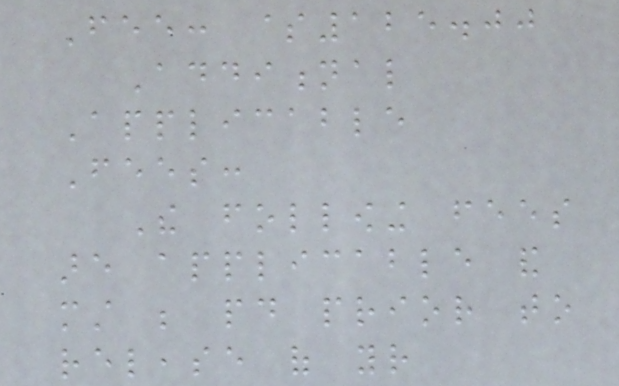Fee: $125.00
Additional
Applicable
Fees:
The following fees
are applicable and
must be paid prior to
release of your
